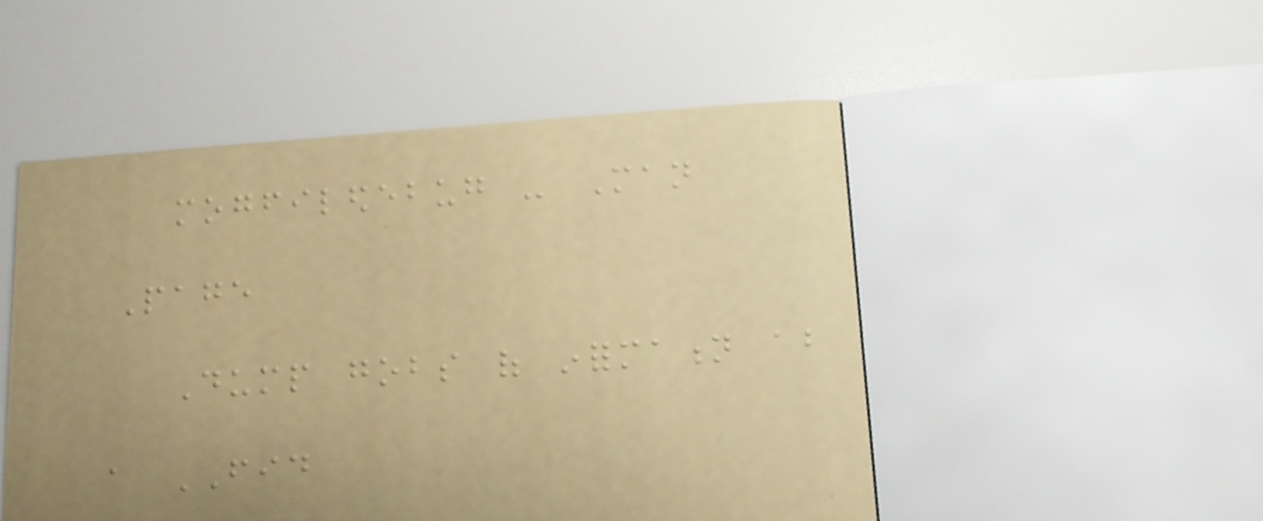mogfiledebug - Man
Page
Dump gobs of information about
a FID
